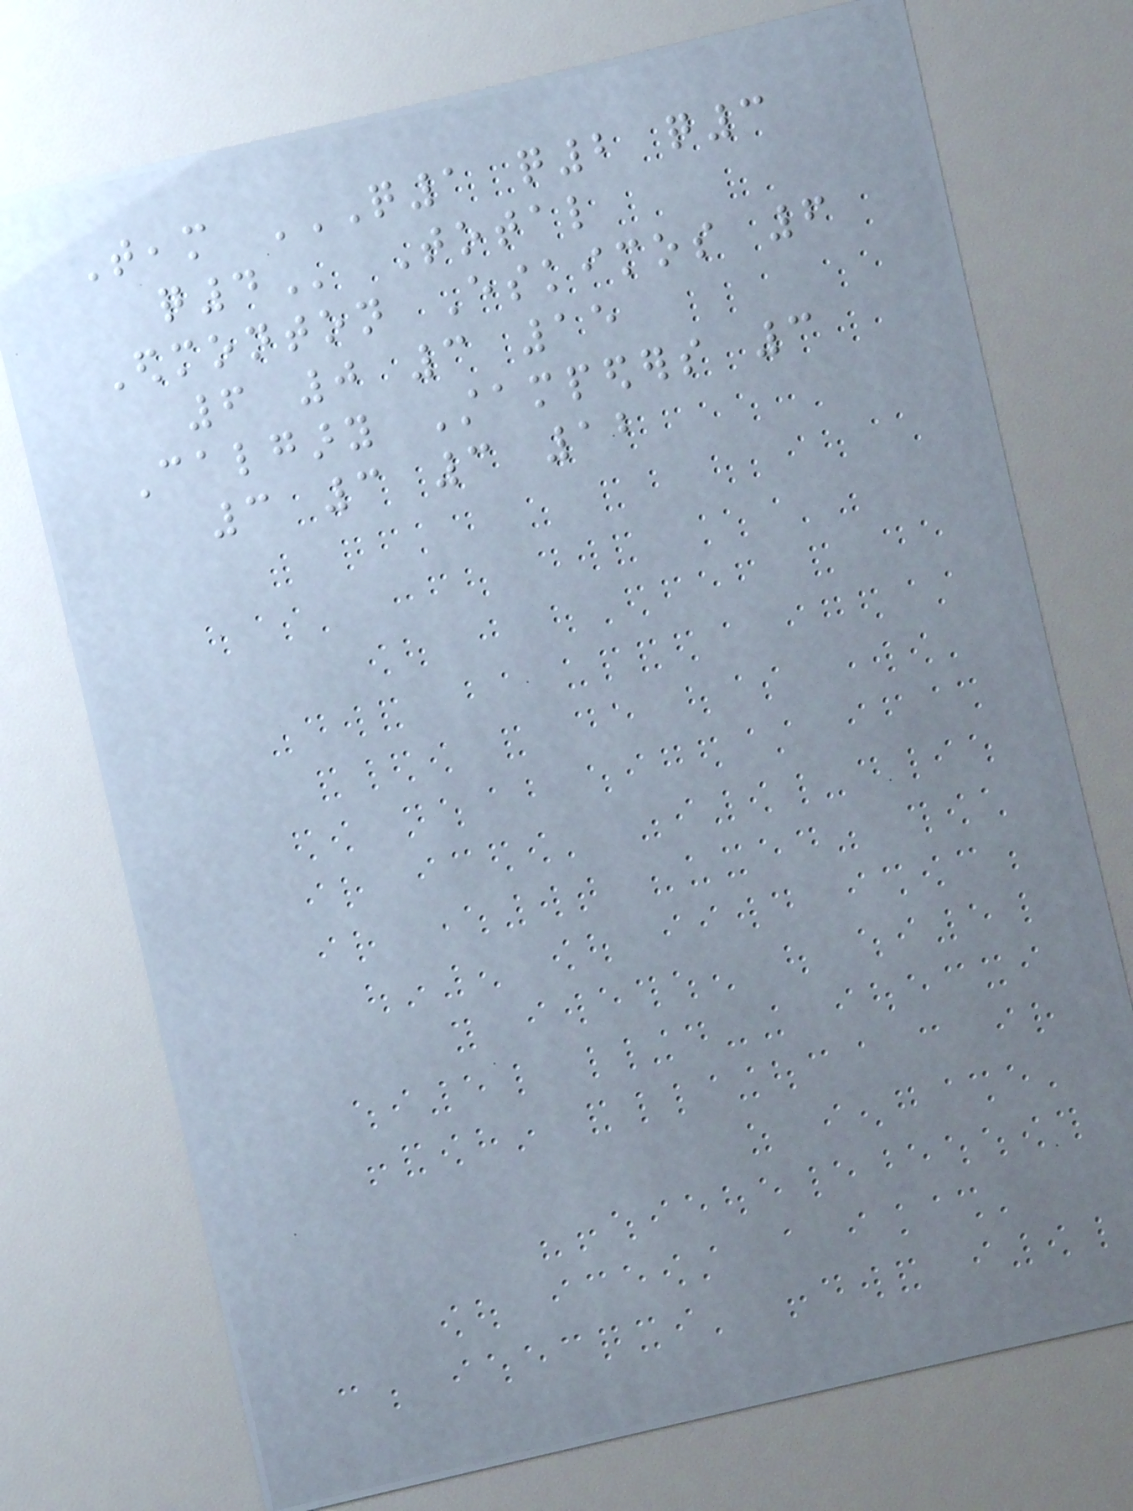Team Q1 Q2 Q3
Q4 Total
Edmonton Eskimos 6
6 0 3 15
Calgary Stampeders 3
3 3 3 12
